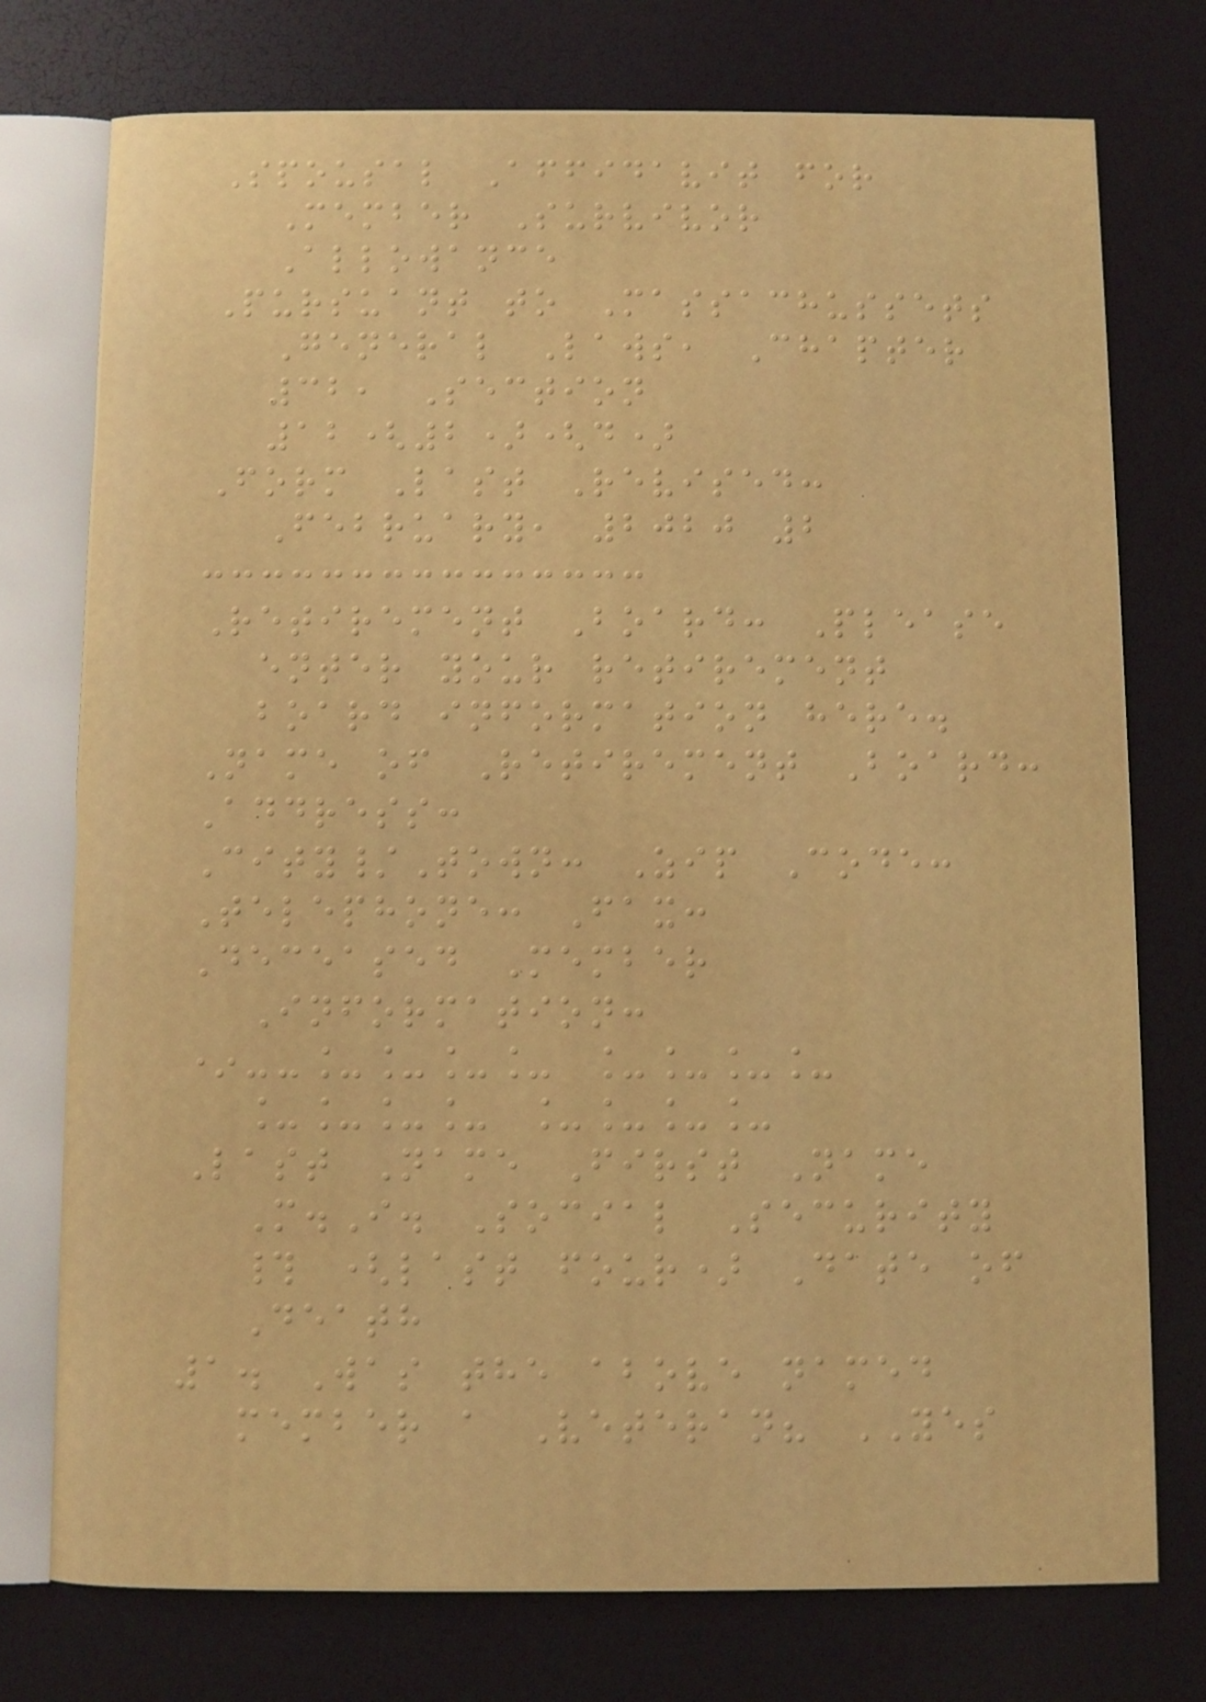Spousal Affidavit for
Member Survivor
Allowance
Pursuant to Massachussets
General Laws, Chapter
32, Section
12(2)(d)
Form Last Revised:
February, 2020 2
Retirement Board: Please
enter your retirement
board information here.
Name of Retirement Board:
Address:
City/Town: Zip Code:
Telephone: Fax:
Deceased Member
Information:
*--____ ____
____ ____
Last Name First Name
M.I. Social Security
# (last four) Date of
Death
1. Was the above named
member a Veteran? YES
